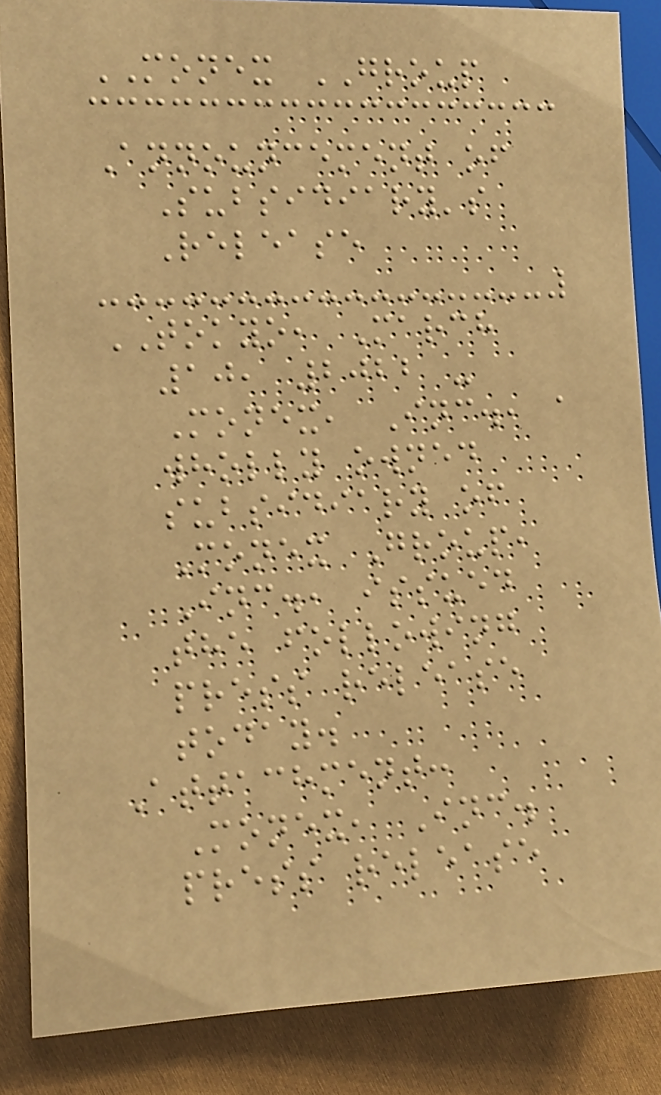MONEX GROUP
Announcement of
Subsidiary's
Release
TOKYO, March
10, 2022 -
Monex, Inc., a
wholly owned
subsidiary of
Monex Group,
Inc., issued
the following
press release
today.
Attachment:
Monex, Inc.
press release
